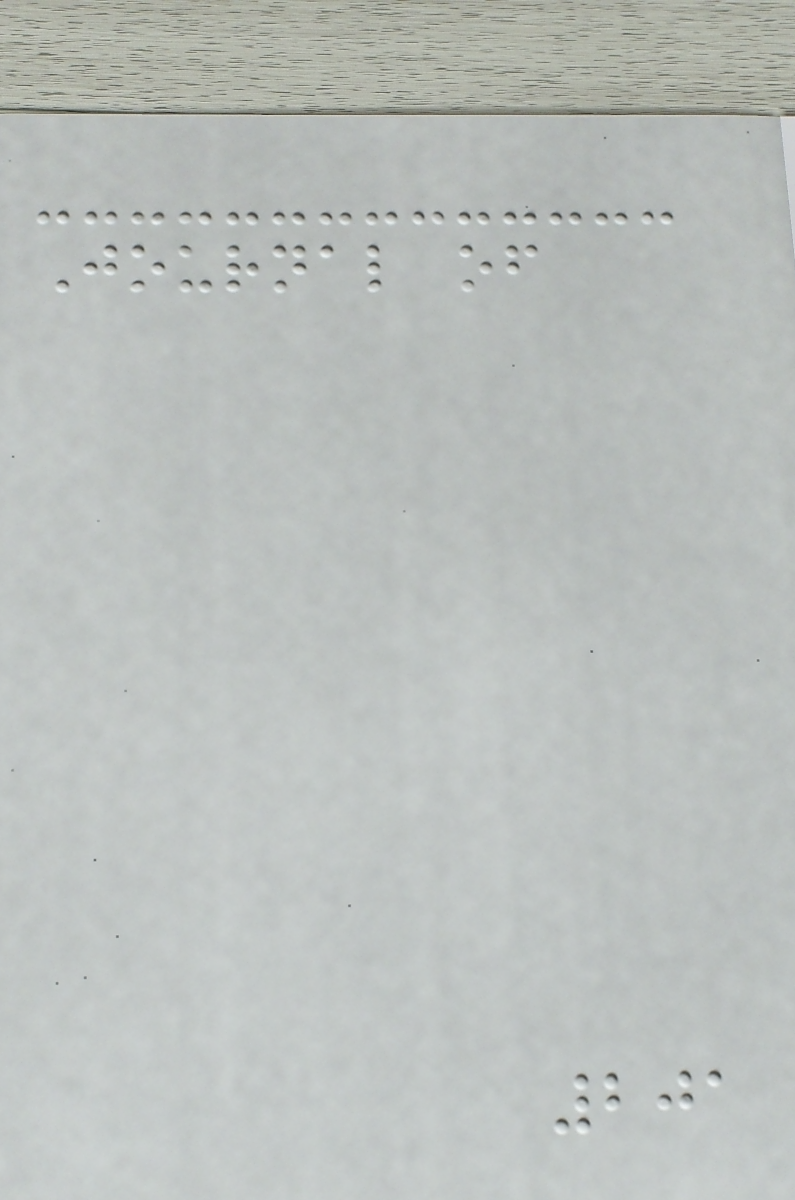Journal of
201
